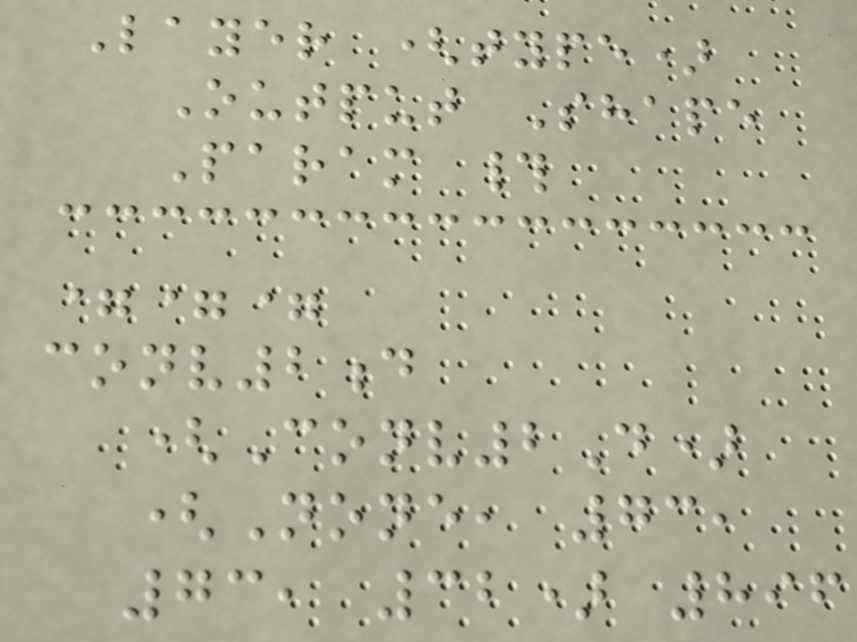Layer (type)
Output Shape
Param #
===
conv2d
(Conv2D)
(None, 73,
73, 32) 896
